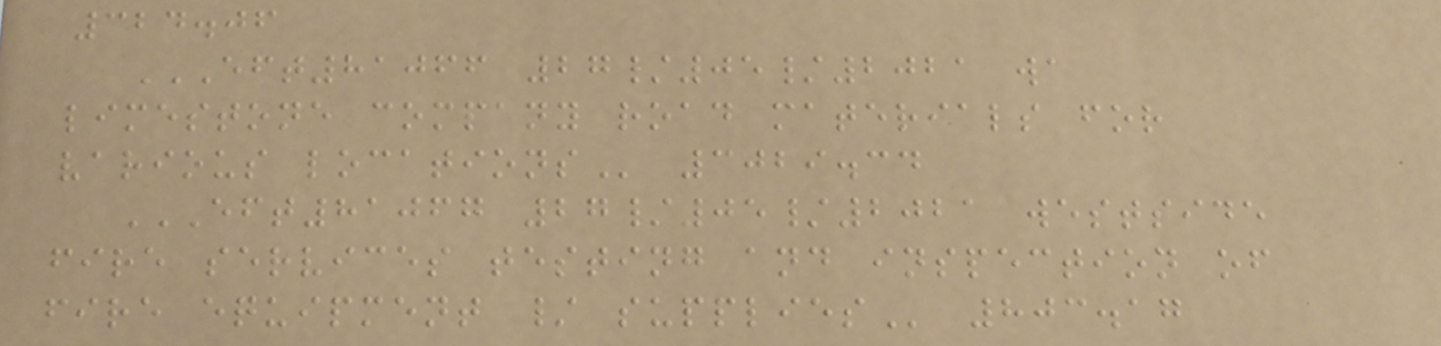324.06
EFT81066 27/05/2021 WA
LIMESTONE COMPANY ROAD MATERIALS FOR
VARIOUS LOCATIONS 3029.34
EFT81067 27/05/2021 WESTSIDE
FIRE SERVICES TESTING AND INSPECTION OF
FIRE EQUIPMENT / SUPPLIES 803.17
